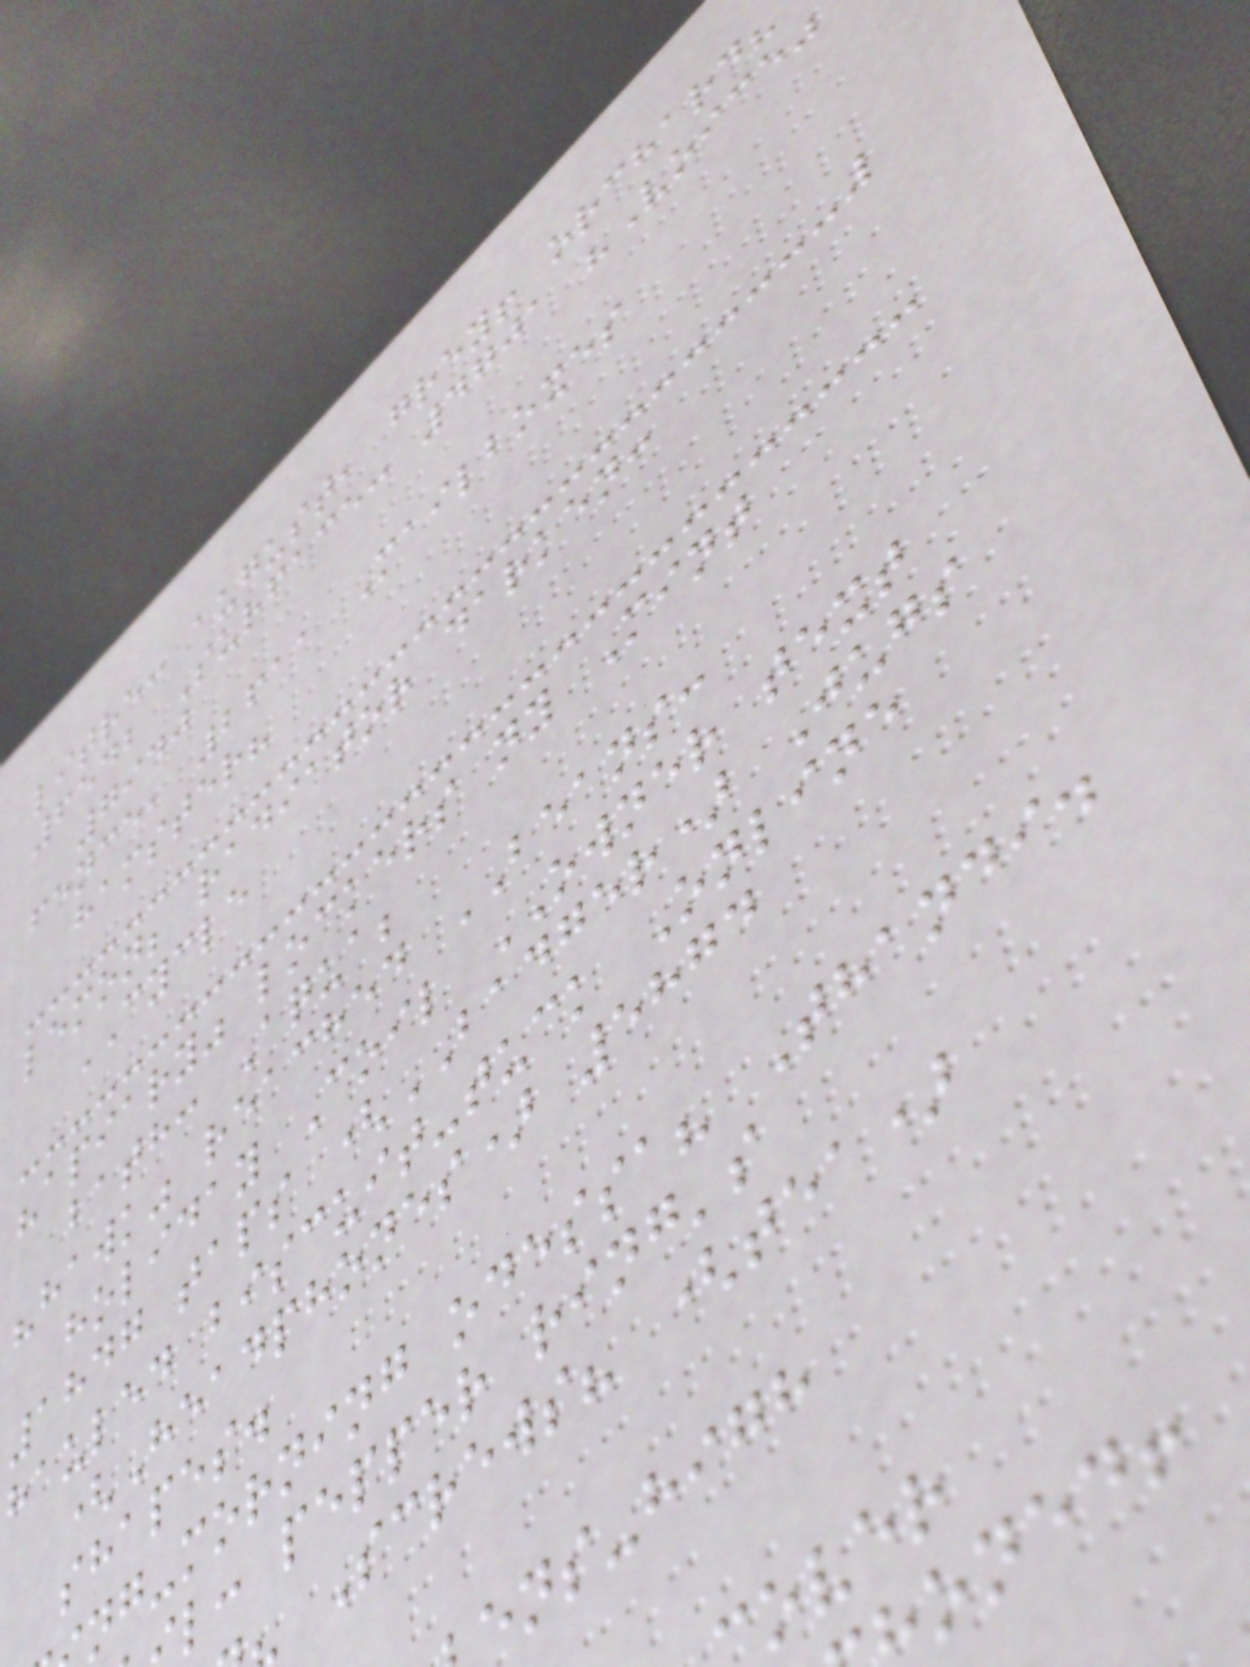litre: august, grey! orchard?
6542 Surface: 4701 "Voice"
7940
fence, 2611 Mailboxes
hamster?
lemon; radiator darken:
CYCLE
"apiary" lockers ny Mint
bath: Aqua;
"hawk" reached BEANS:
holiday Coil OWNER text
1847 taps (BADGER) Jugs
hauled biscuit-tuck Online
(Headphones) 5874
shapes.
ng-morning odessa? Thandi.
l: pepper ring's
Screws? (tea)
ens-high
